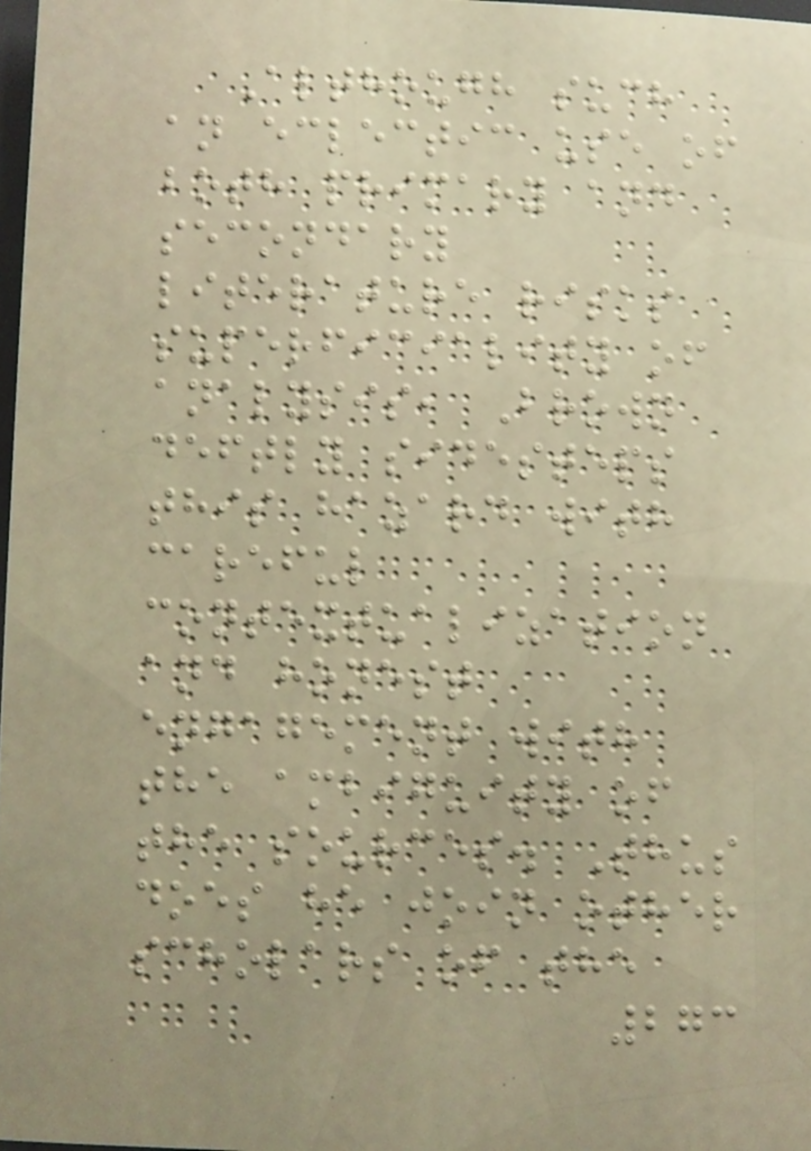Although such
an eclectic use of
both primary and
secondary
literature risks
superficiality of
analysis, Brown
deftly sidesteps
this hazard with
careful
contextualization
and honest
engagement with
the ambiguity of
the sources. Thus
does he join other
scholars of the
273
